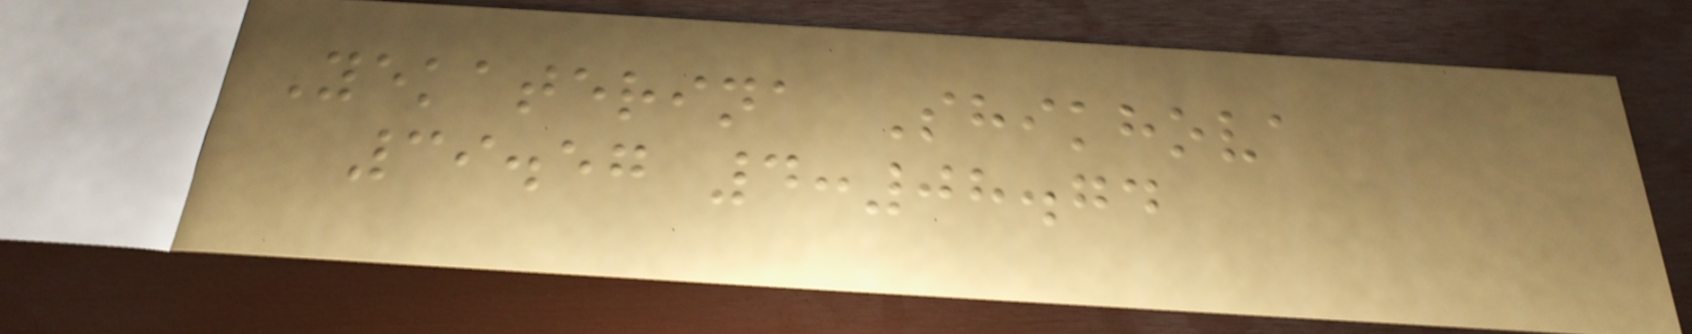Yekaterina Shikhova
39.57 4:08.74
